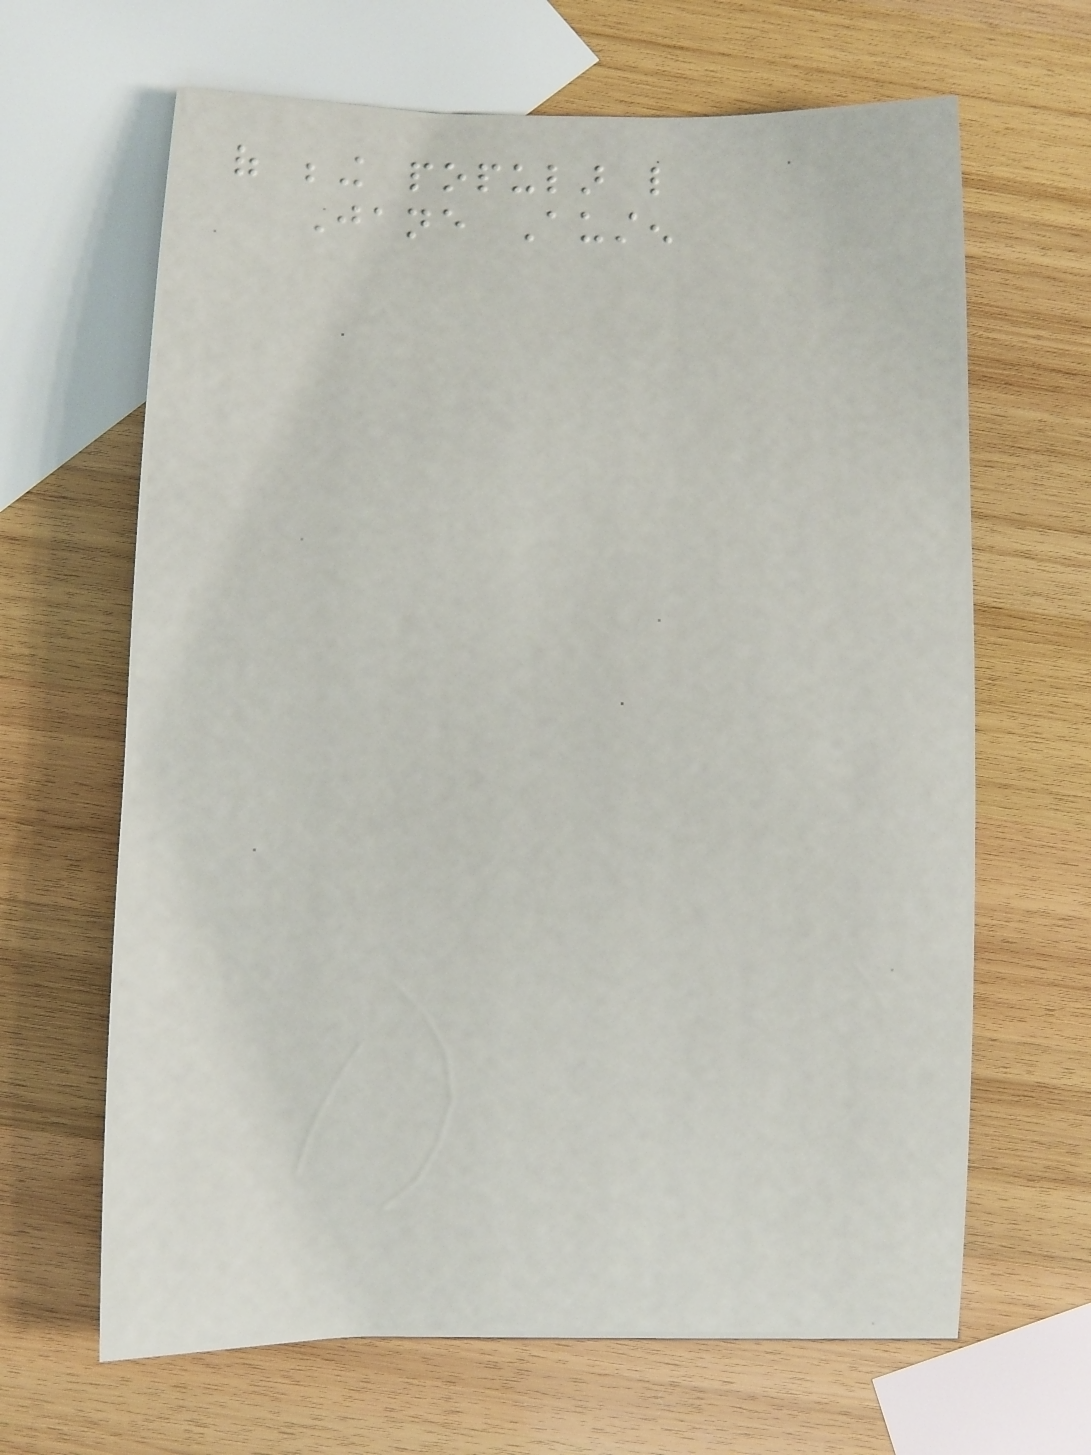of being popular like
Jane Austen
